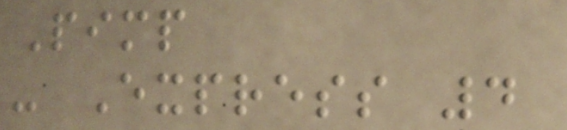Pimp
- Express 4
